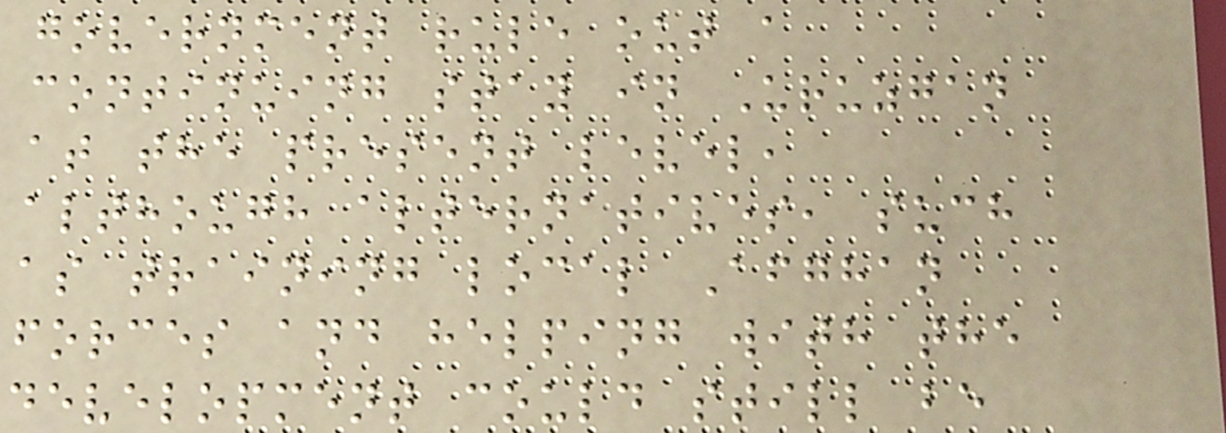government rule out a
continuing stay in Uruzgan
at the present level,
although alternatives, such
as training local Afghan
forces and helping with the
development could still be
